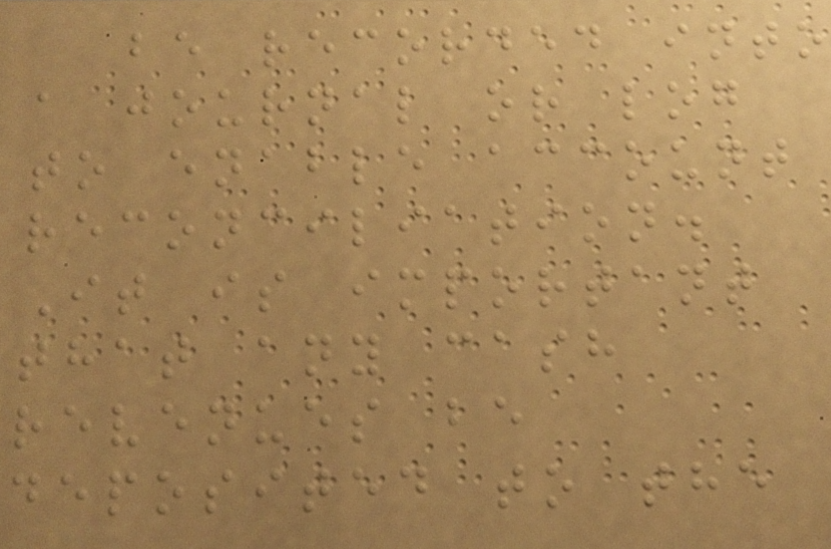be recorded into
a journal or log
to enable account
reconciliation.
It is important
that any cash
revenues be
deposited to the
